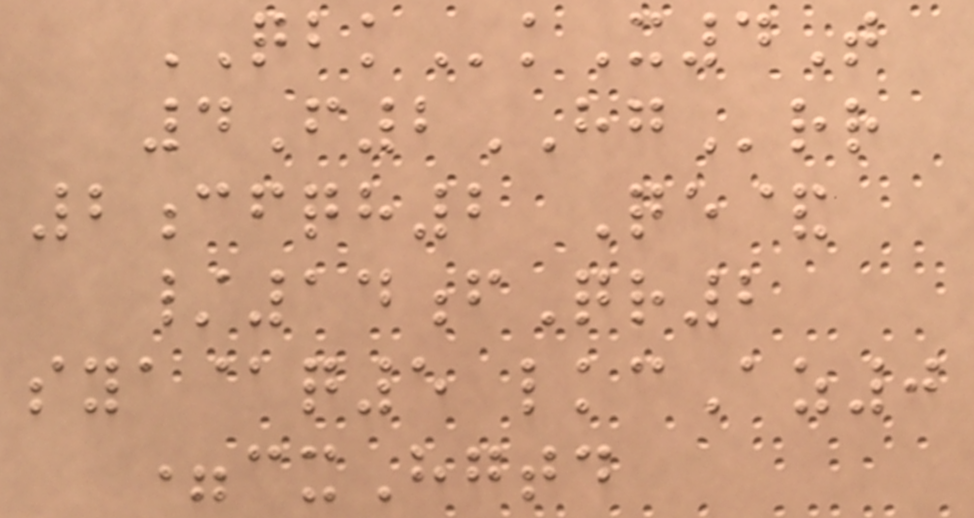QBKkX4T
4F2HGrr
2cfqh2 Qe&
/14fQr2
sya@q5 lkcAz0
=cxHgtd
